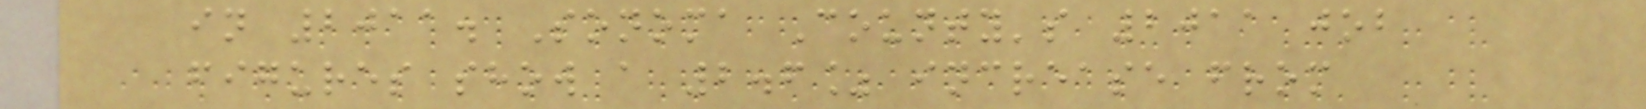in 2011. Sonoma County's 2011 job
figures show a 2.6% increase from
